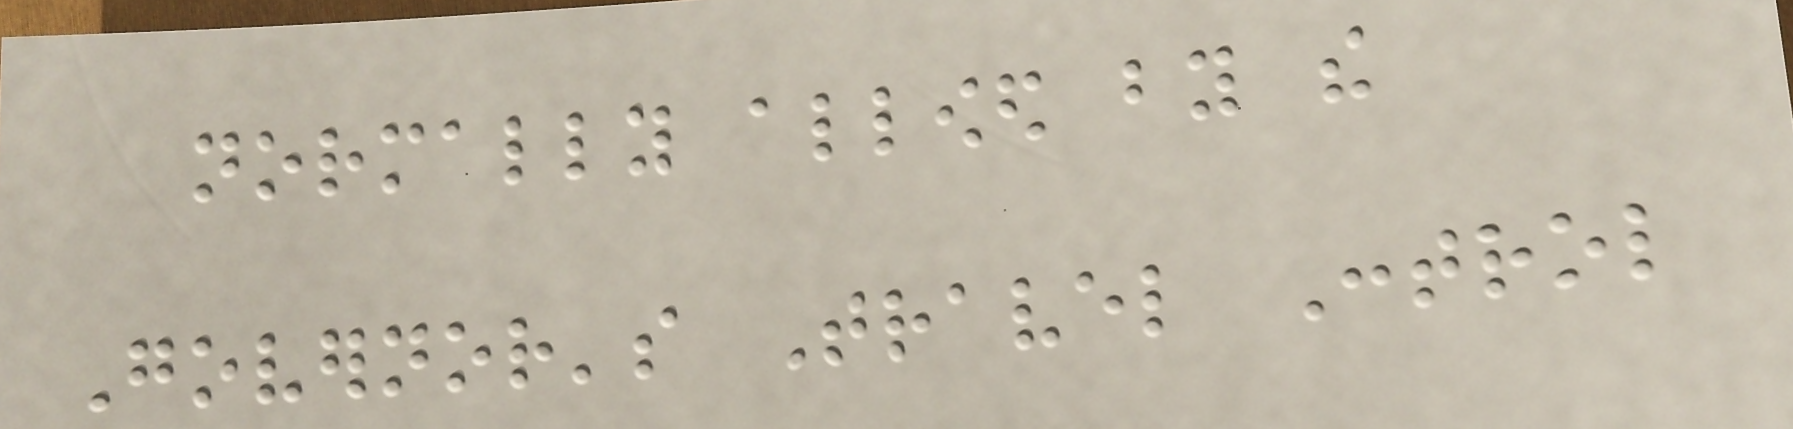normally allowed by the
Governor's Travel Control
